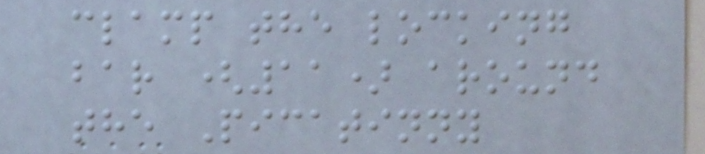clamp the locking
bar (11) around
the Picatinny
